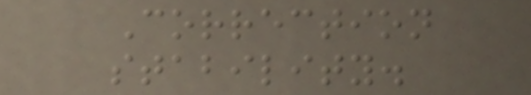Correction
stability.
